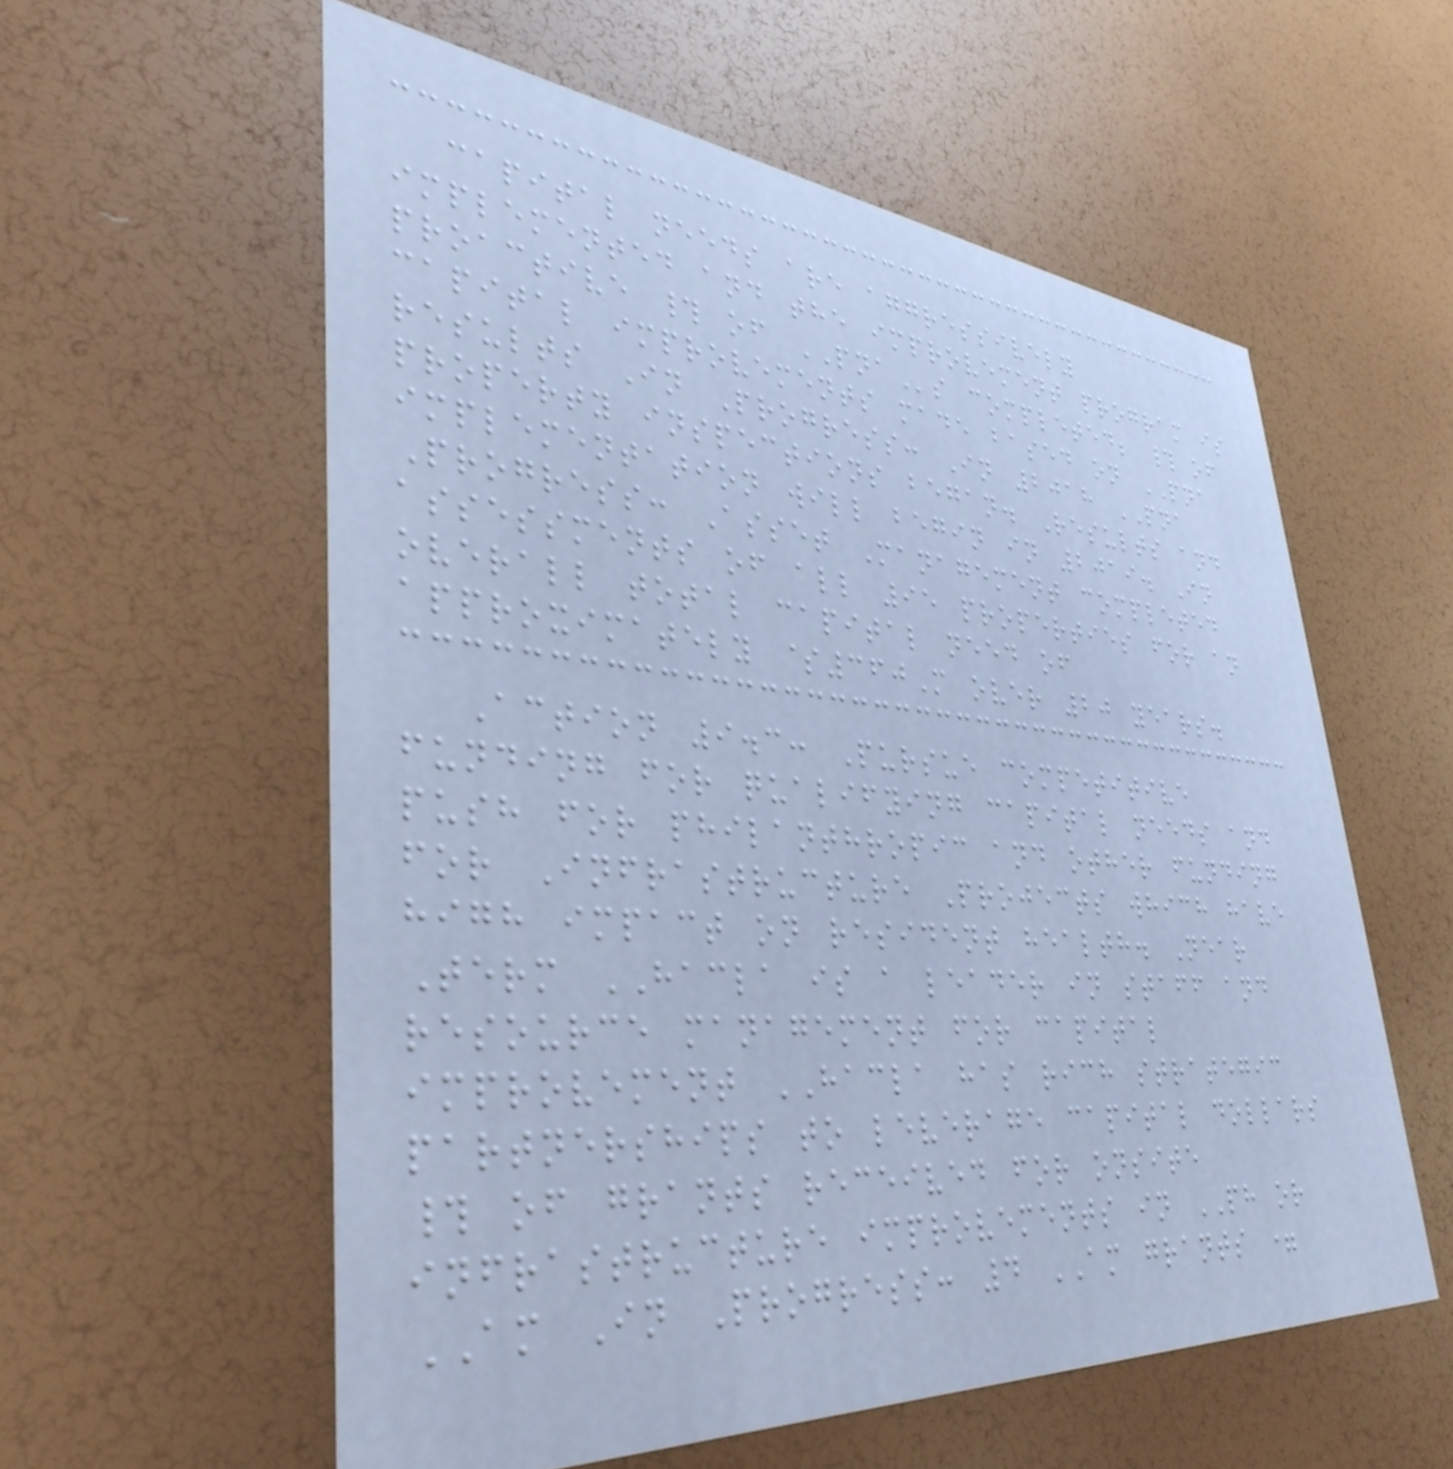capital needs are aggressively
implemented and the improvement program is
proactive # of PNAs completed; # of
capital improvements made based on PNA
results In Progress: In 2018 PNA
property inspections began. Results and
implementation will begin in 2019. In
Progress: Asset Management completed
assessments of all 95 properties for an
overall total capital need of
approximately $360M over 20 years.
Action 9.3: Pursue competitive
funding for qualifying capital needs and
push for philanthropic and other funding
for Infrastructure Projects which have
high impact on resident health. Near
Term HACLA is a leader in staff and
resource management for capital
improvement HACLA has rich strategic
partnerships to leverage capital dollars
# of grants received for onsite
infrastructure improvements in PH or
AM In Progress: 4 AM grants =
